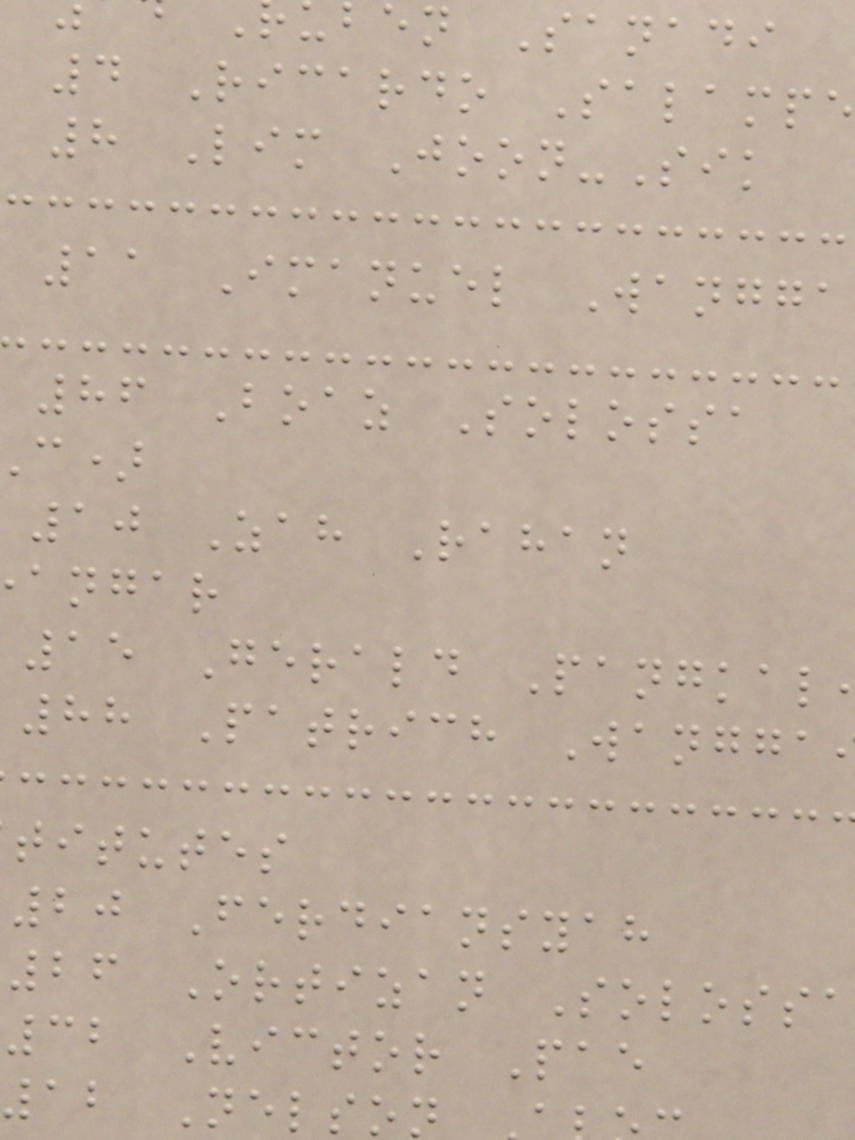ben Sanadi
4 Ricardo Salampe
8 Lim Joon-Sik
11 Imanuel Wangga
86 Boaz Solossa
10 Zah Rahan
angar
15 Gerald Pangkal
88 Patrich Wangga
titutes
20 Ferdiansyah
26 Ortizan Solossa
32 Victor Pae
12 Nelso
